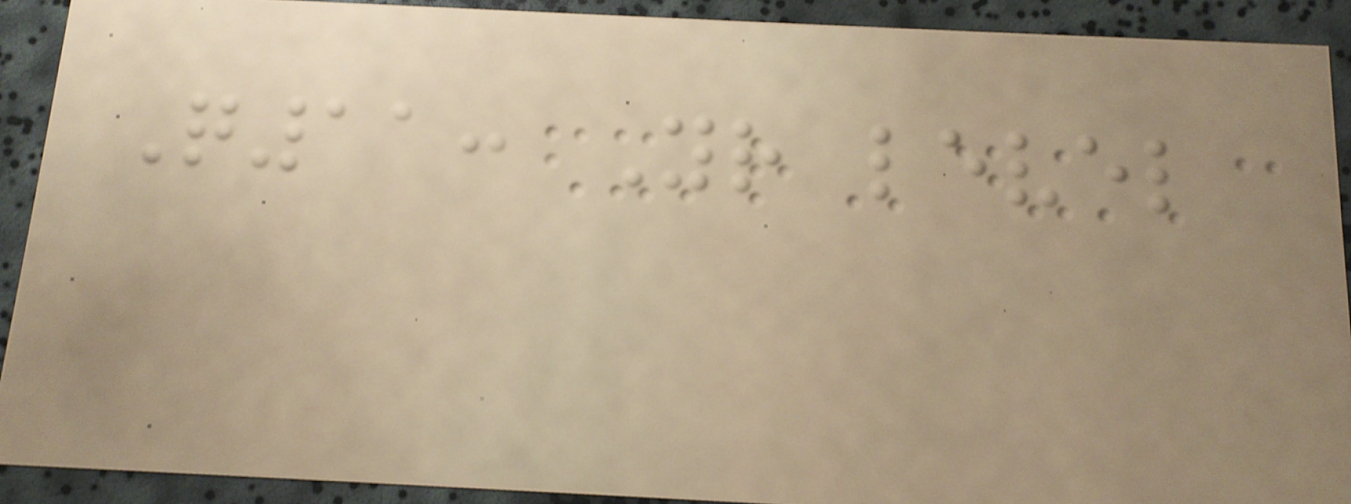Q11: Your level
